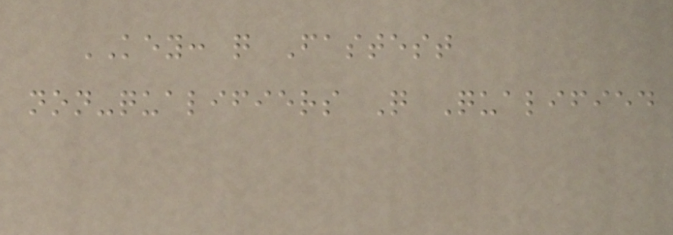KEY: q Fastest
non-qualifiers Q Qualified
